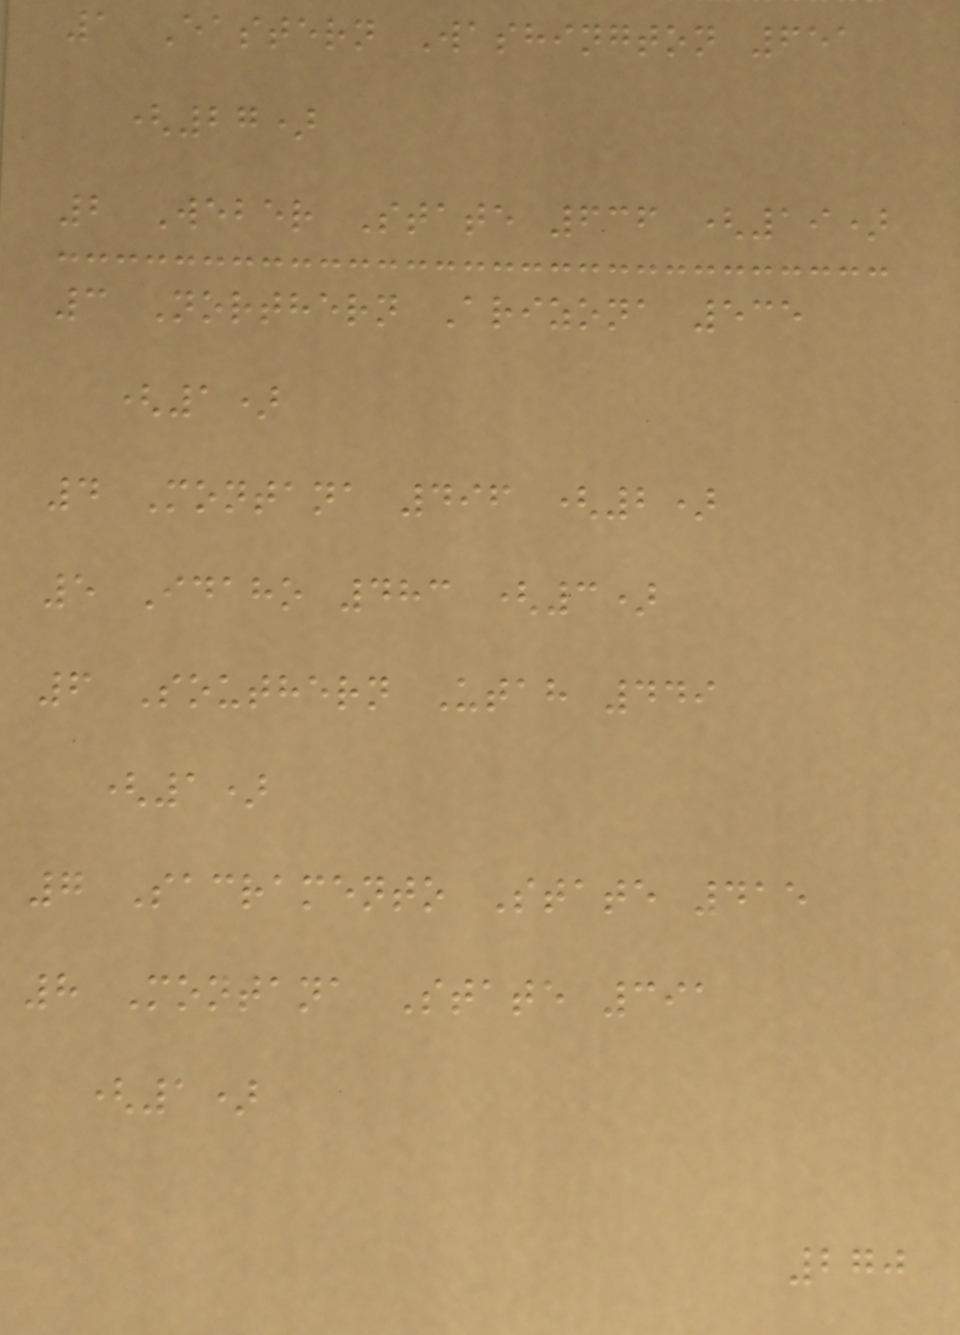1 Eastern Washington 651
(27)
2 Weber State 636 (19)
3 Northern Arizona 535
(1)
4 Montana 496 (2)
5 Idaho 483 (3)
6 Southern Utah 449
(1)
7 Sacramento State 415
8 Montana State 391
(1)
270
